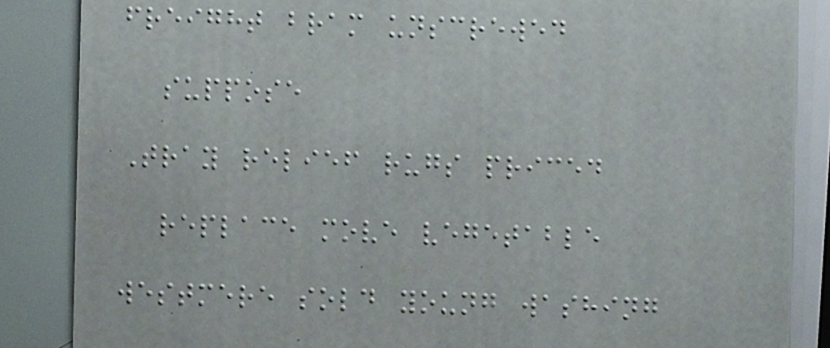freight bram unscrewed
suppose
Tray relief rugs priced
replace move vegetable
westmere sold young washing
